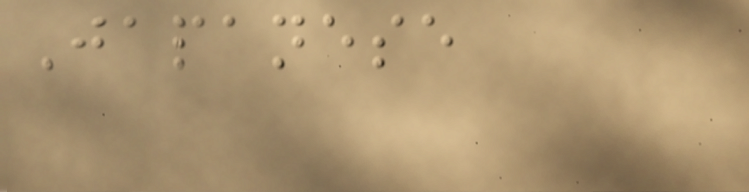Japanese
